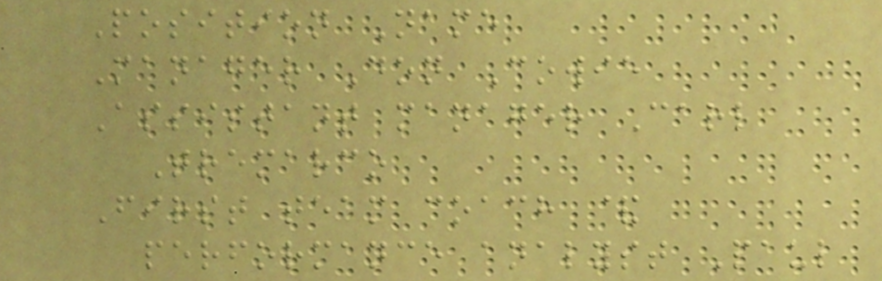Position Name
Manager Don Cowie
Assistant manager Carl
Tremarco
First team coach &
performance analyst Paul
